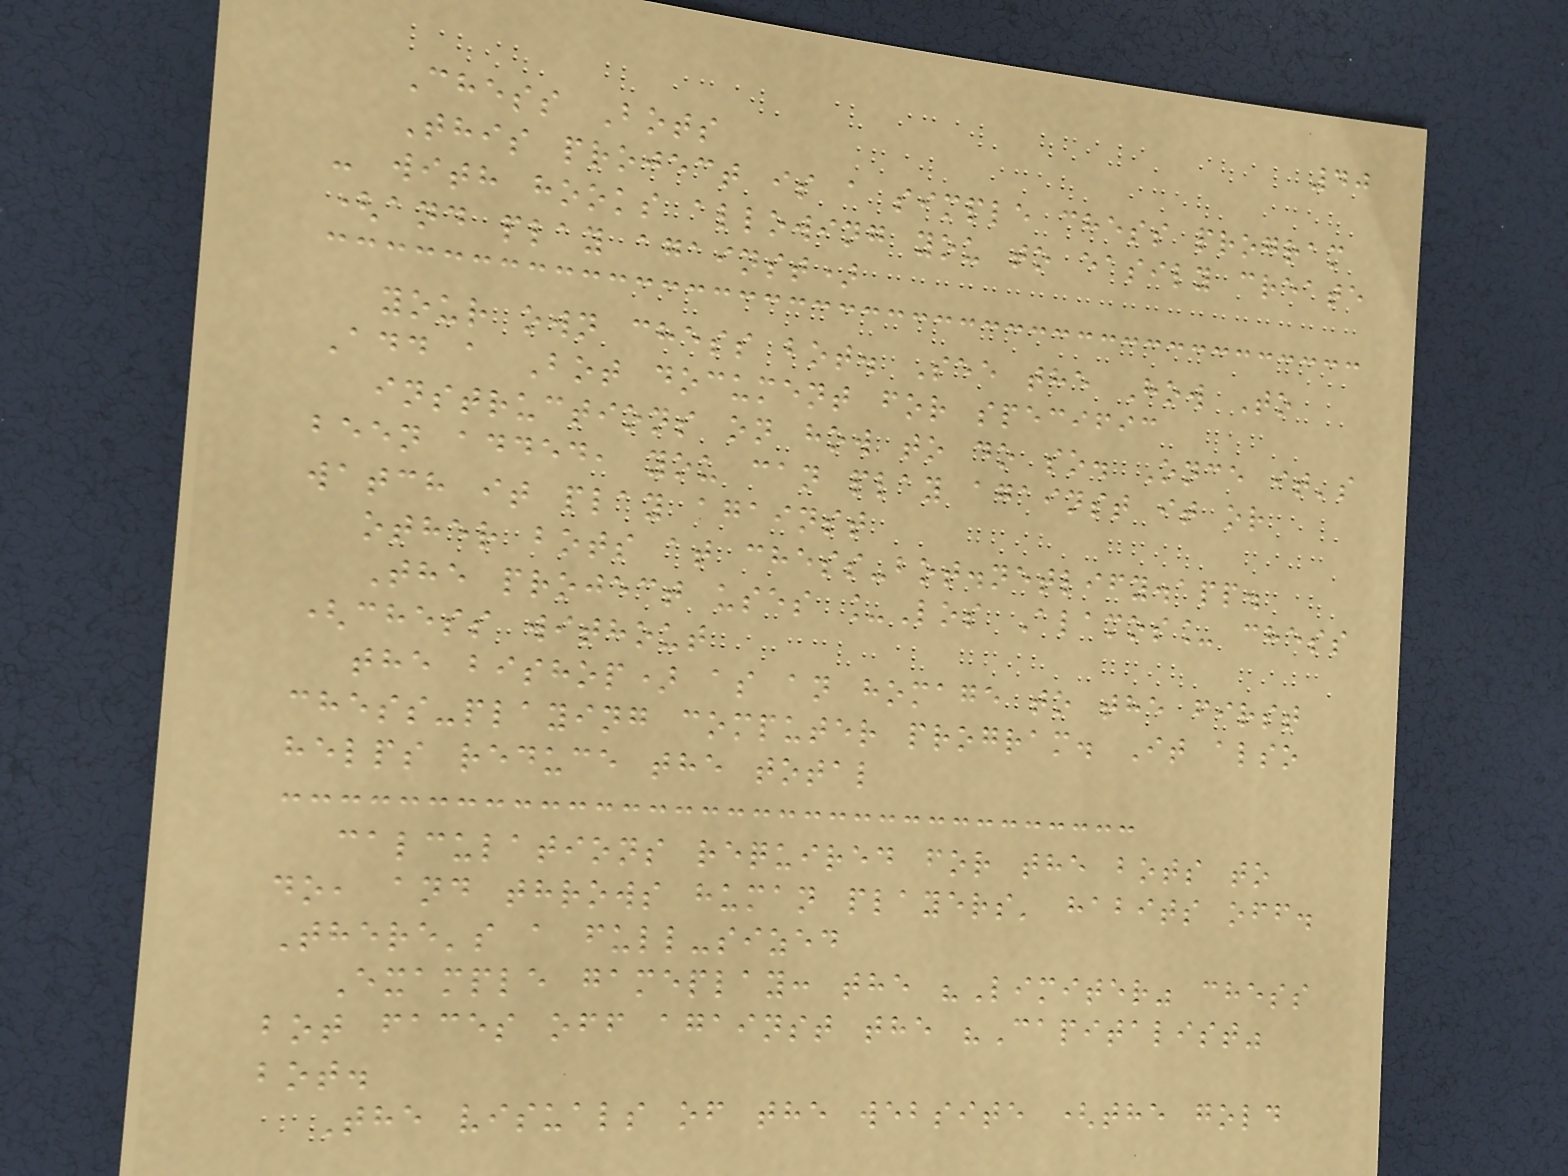40
Chess Bots
This project is a simple chess program
- with hooks allowing you to easily create
(and play against)
your own chess bot. See the How To
Add a Bot document for specific
instructions on how to do so. Once it's
been added, you can play against it or
watch it play against
other bots at chess-bot.netlify.app.
The project uses _Los Alamos_ chess
(chess without
the bishop) as an homage to the first
chess-playing computer program. It also
helps reduce the total
calculations required for the bots to
do, and throws human players' habits off.
There's a full-sized
Example gameplay: the "Limiter" chess
bot faces off against the "Capitalist"
bot.
The visuals of the website (the gold
